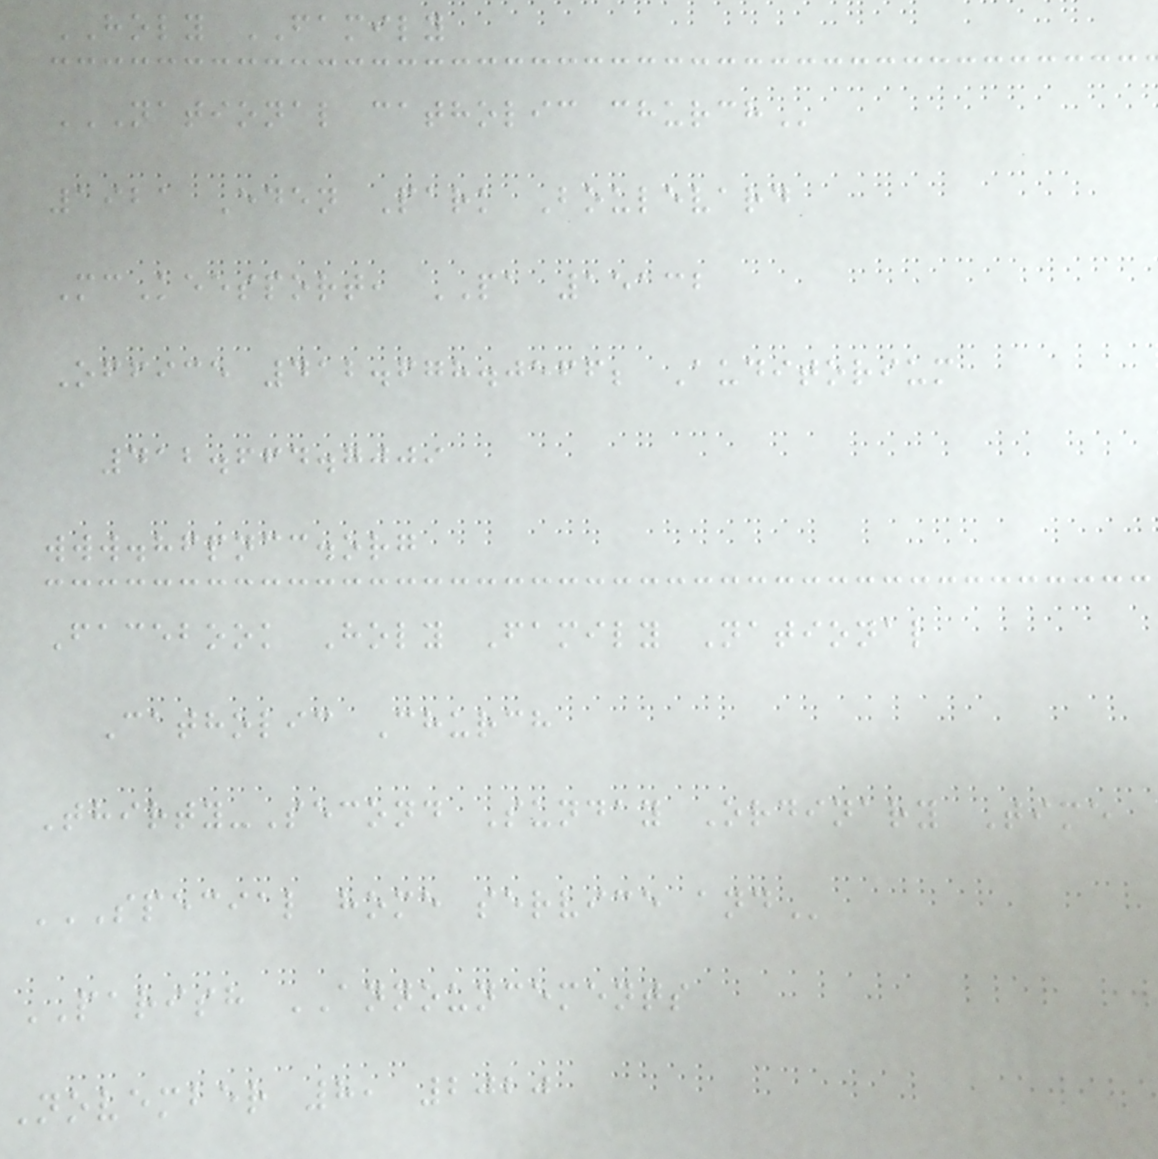HOLY FAMILY
NATIONAL CATHOLIC CHURCH
1921 Eden Park Boulevard
McKeesport, PA 15132
Office 412.678.0566; Auditorium
412.664.7009
www.hfpncc.org
Facebook Holy Family National
Catholic Church
Thirty-Second Sunday Ordinary Time
SPECIAL HOME SERVICE AND
PARISH ANNOUNCEMENTS
November 8, 2020
